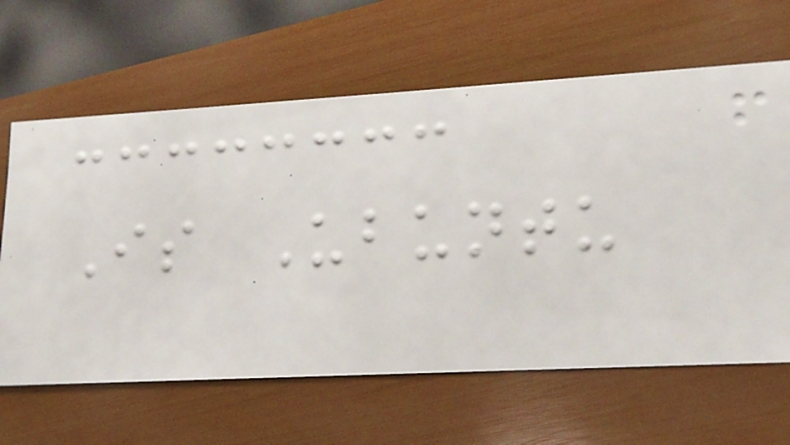Is Ubuntu
